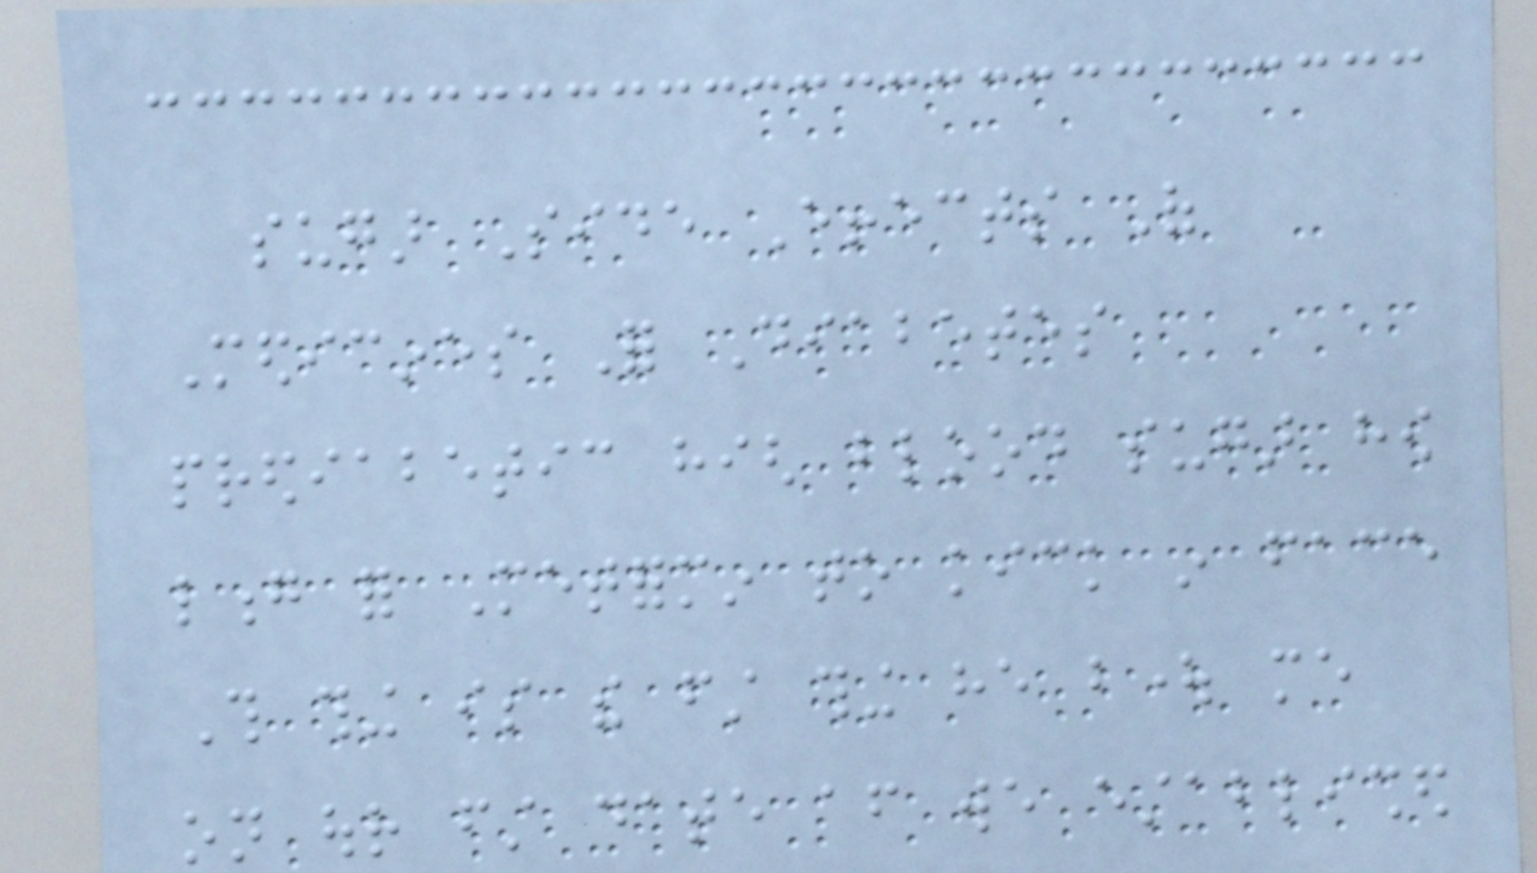sugar Side Effects Of
Medicines For Diabetes
prediabetic high blood sugar how
long for Metformin to kick in face
This thing is the first thing he bought me
on our first date after we established
